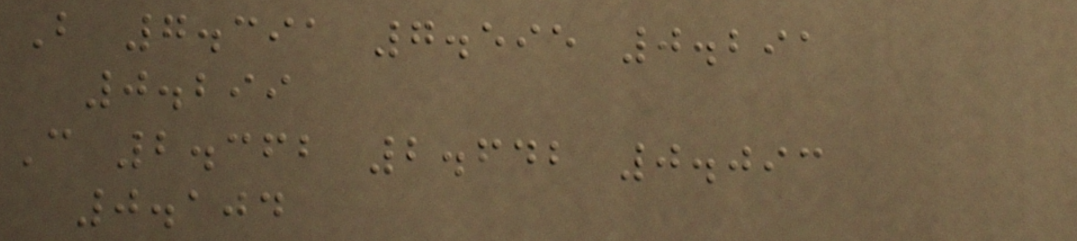B 7.391 7.595 0.291
0.299
C 2.362 2.642 0.093
0.104
